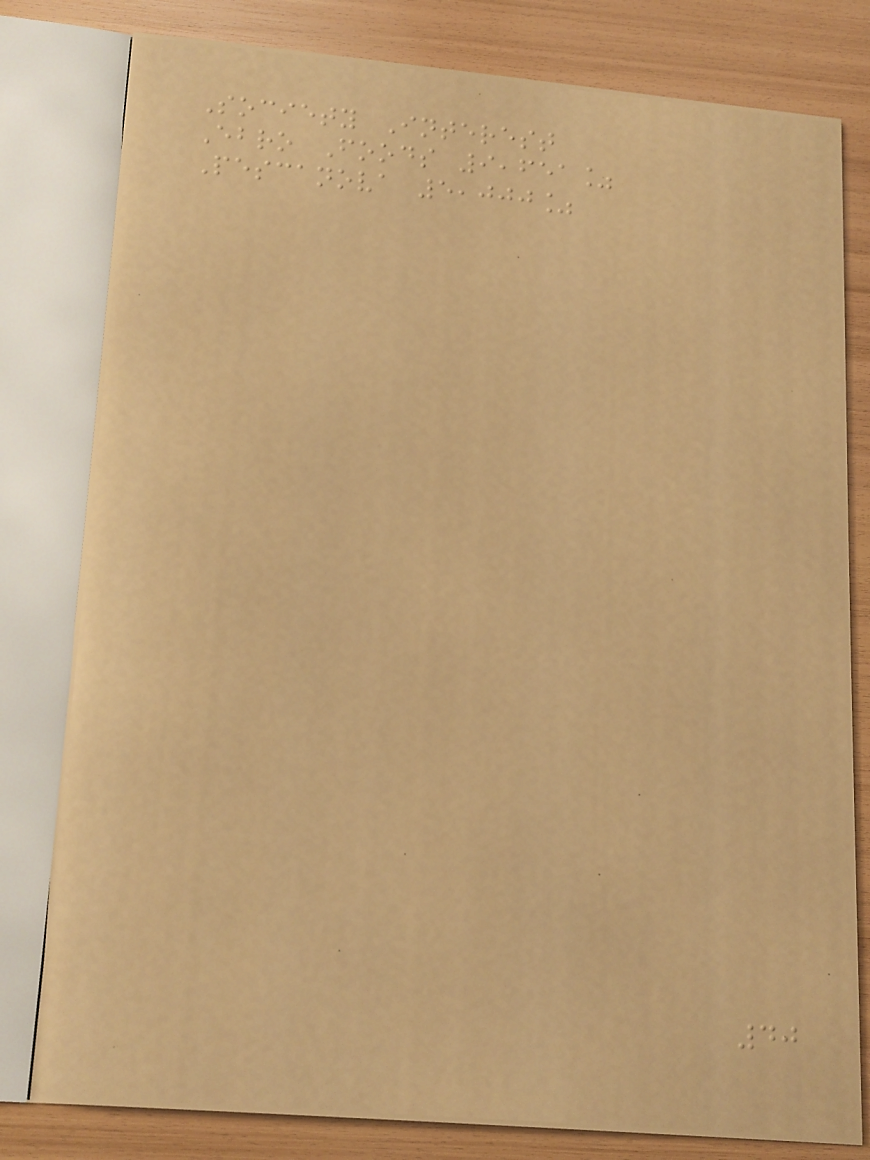Society Interest
Ebro Foods 9,651%
Pescanova 5,000%
40
